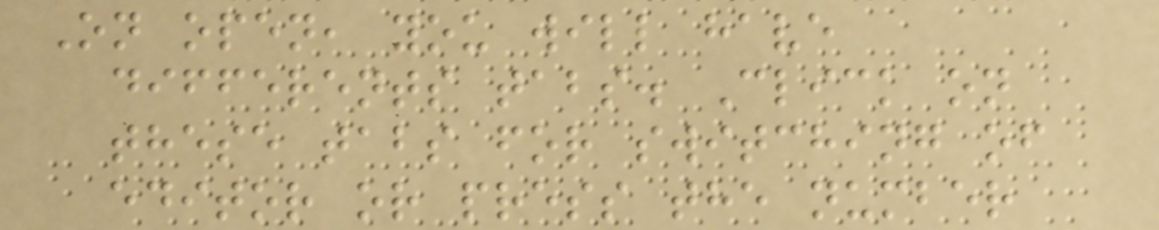On open, you will have
differents tabs. Click on
these tabs for switching of
editor or press the number
